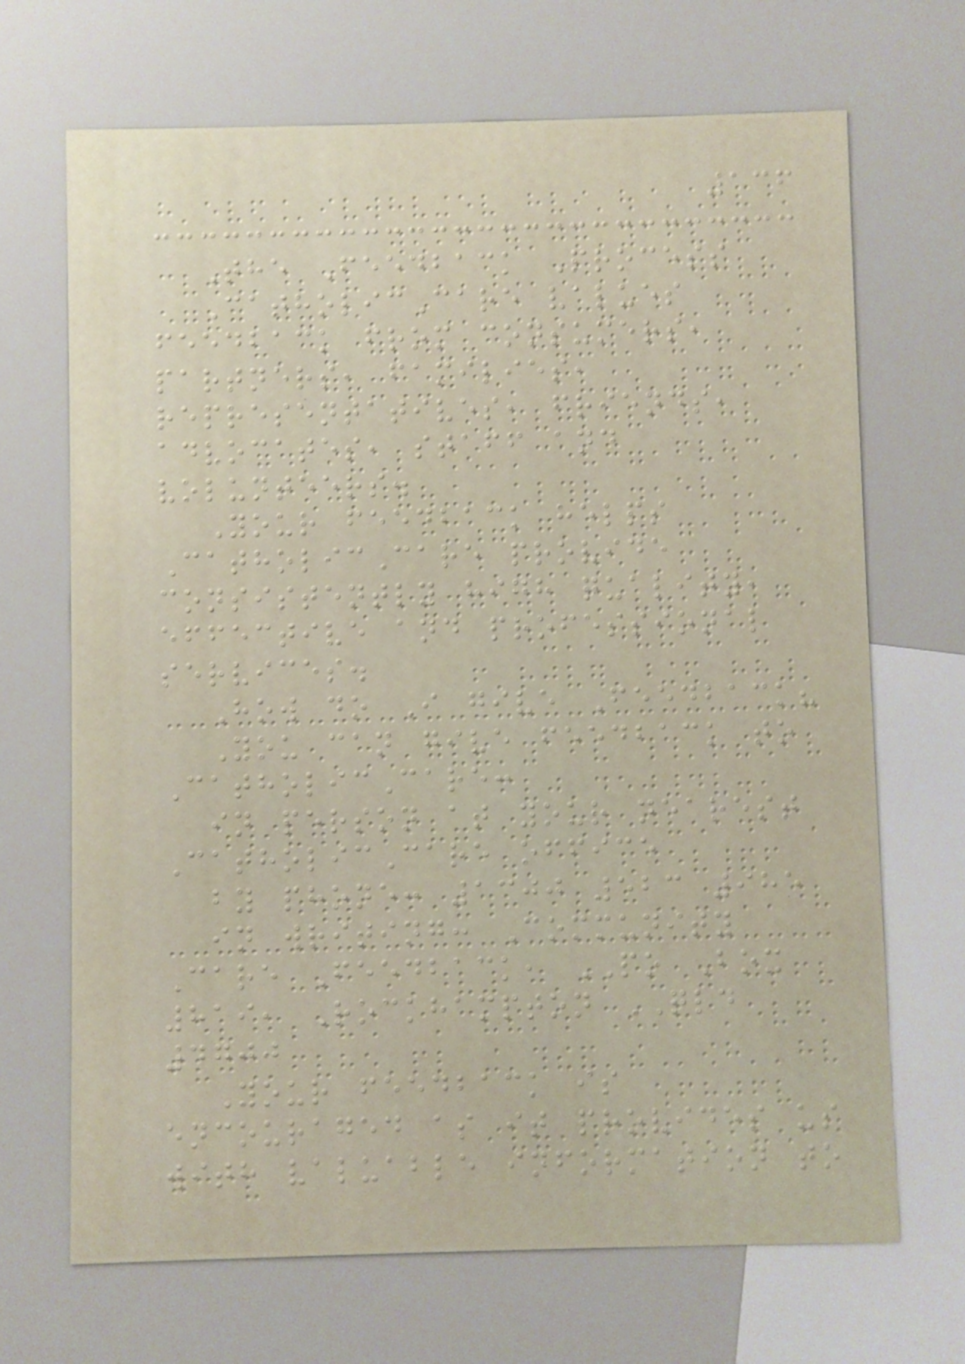136
The Feedback Process
CatholicCare values
feedback from consumers,
partners, families,
representatives, friends,
advocates, staff and
volunteers.
Your feedback helps
CatholicCare provide
consistently high quality,
effective and professional
services.
How do I give Feedback?
You can give feedback to
CatholicCare:
in person at your nearest
CatholicCare office
by phone: 1300 523 985
in writing: Community
Care Feedback, PO Box
819, Rockhampton QLD
4700
Your feedback is
encouraged as it provides us
with valuable information to
